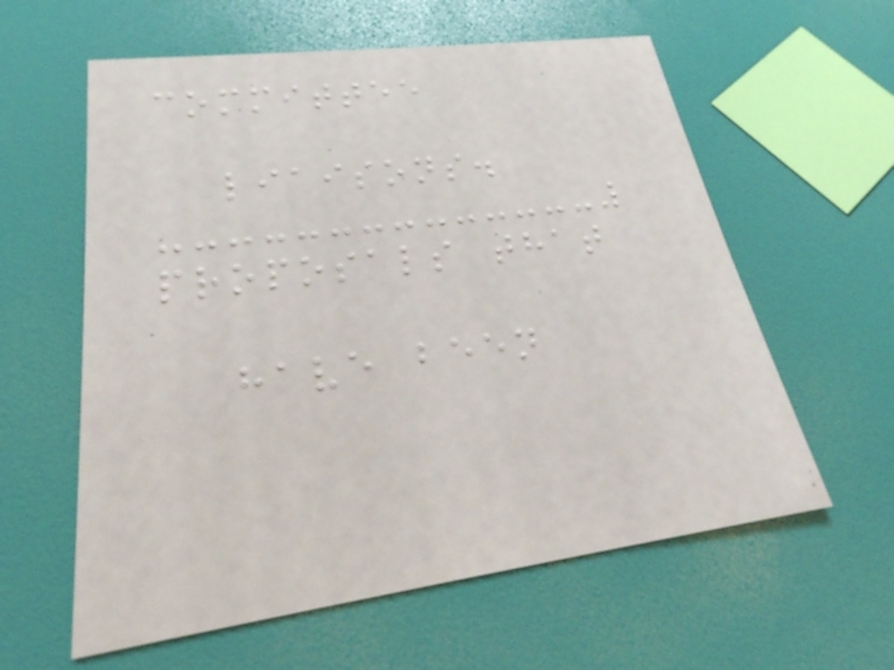committee
liaisons.
proposals that
have been
